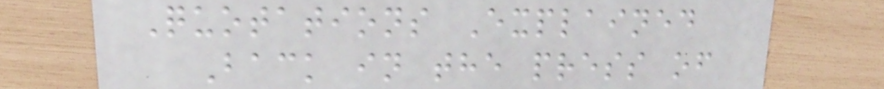Quotations Explained
Back in the press of
